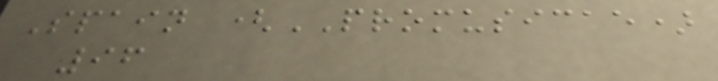Spain (PROMUSICAE)
96
